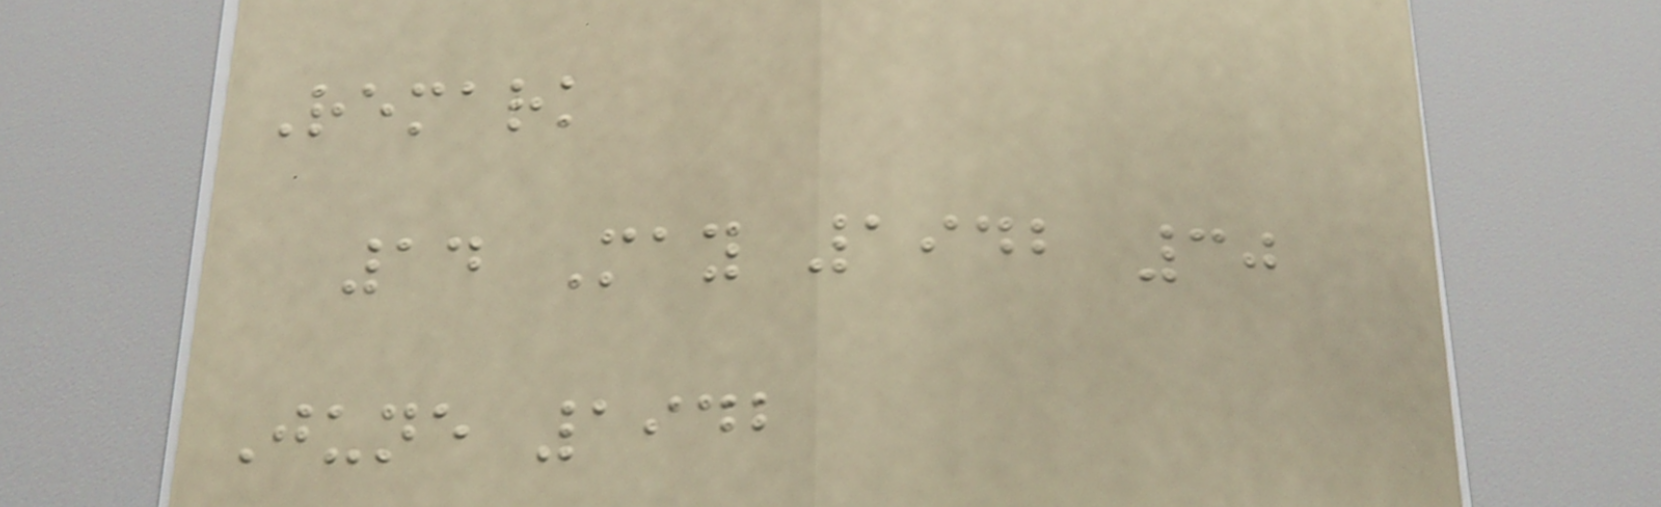Remark
14 May 1942 30
June 1942
